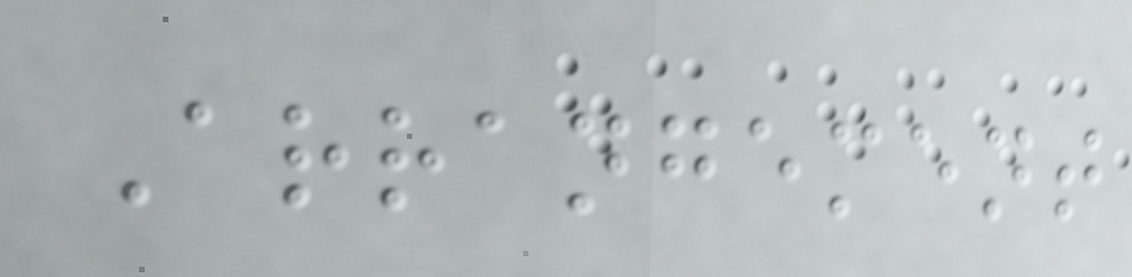Arrangement
